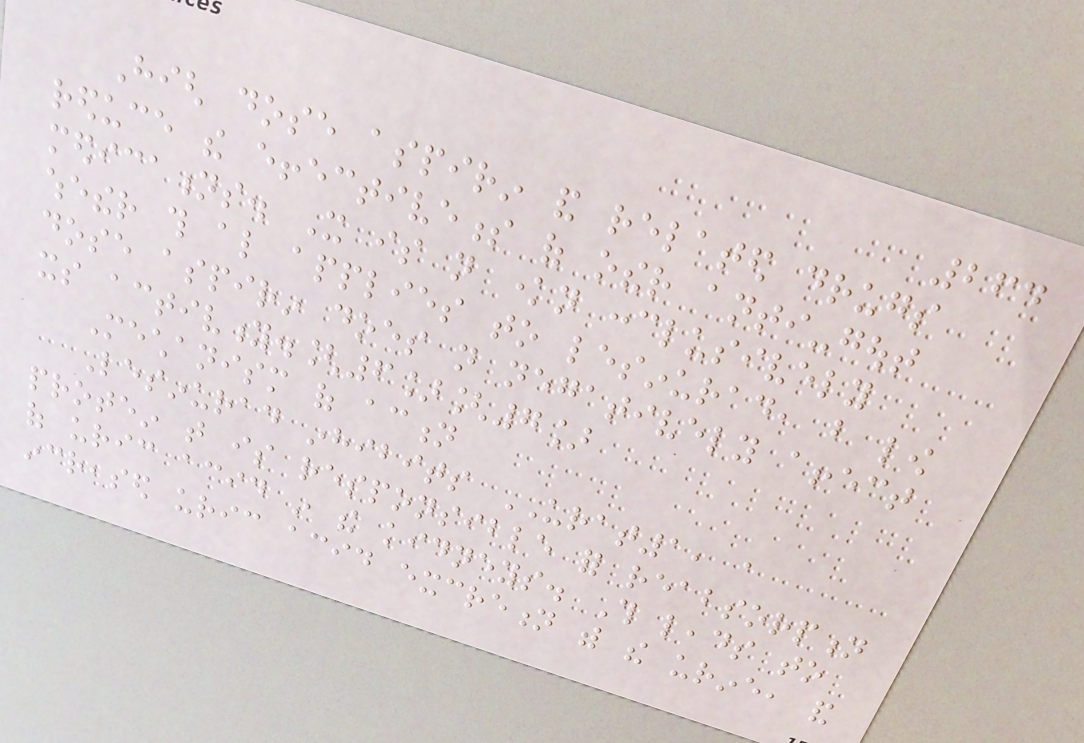264
High dose aspirin and related drugs
reduce the effectiveness of other anti-gout
medications. It is not known conclusively
whether this also applies to lesinurad, but low
dose aspirin does not negatively affect
its activity.[6][7]
Mechanism of action
Lesinurad inhibits URAT1, a
protein that is responsible for reabsorption
of uric acid in the kidneys. This leads to
increased uric acid excretion with the urine, and
